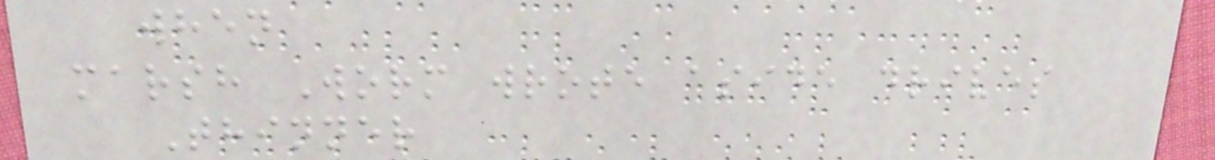when
marsh Worm wrote aside drives
Thinner
